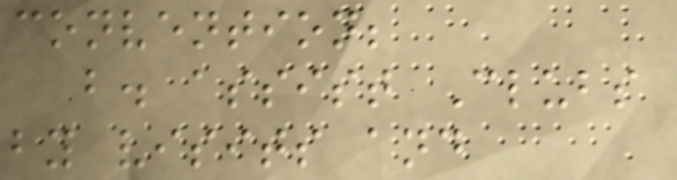convention;
b. assist Clubs
by visits and
